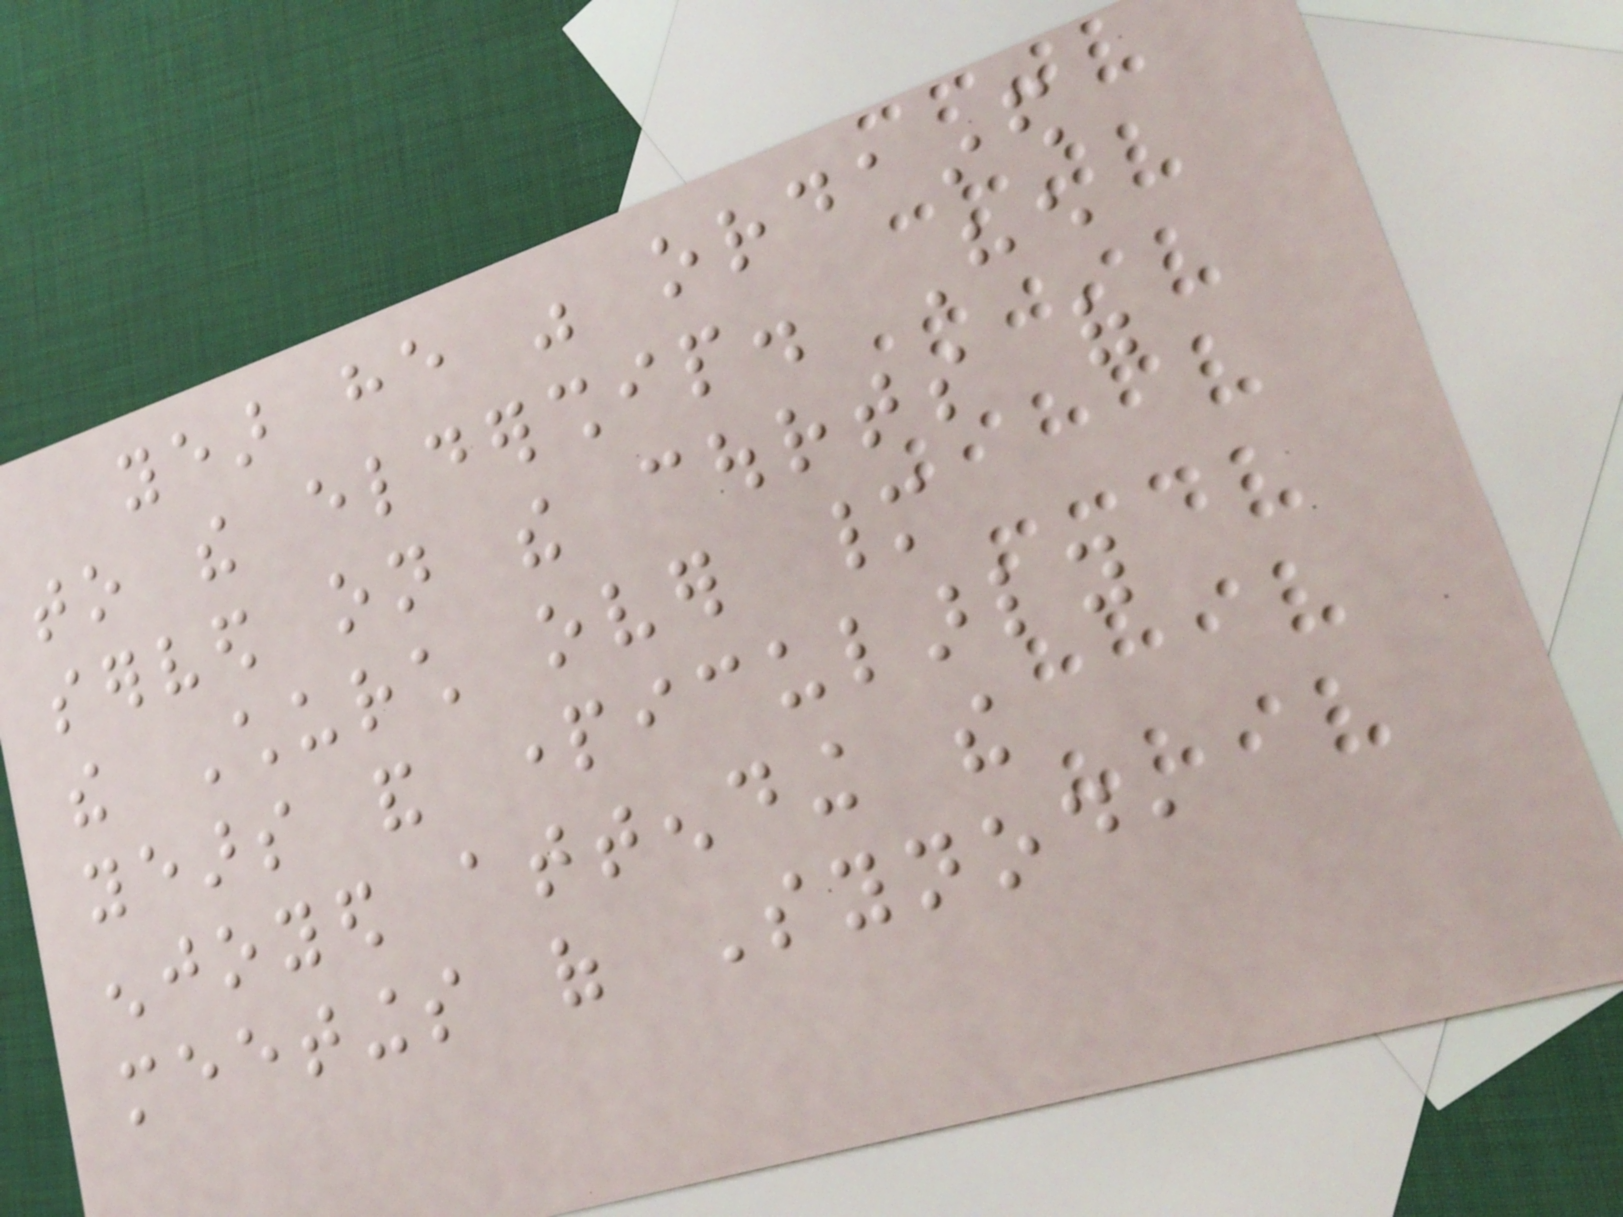year he was ordained
to the eldership. He
served on the courts of
the Church over many
years and particularly
enjoyed attending the
meetings of Synod,
